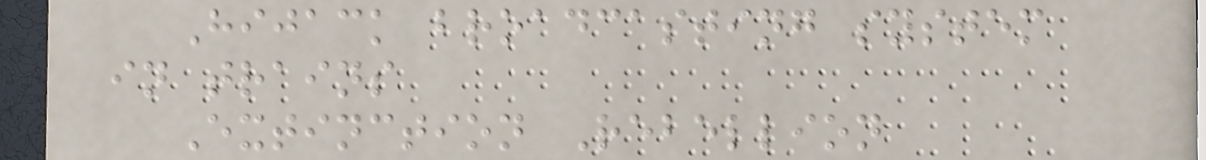Hijack broadcasting system
in trains
Extinction Rebellion
